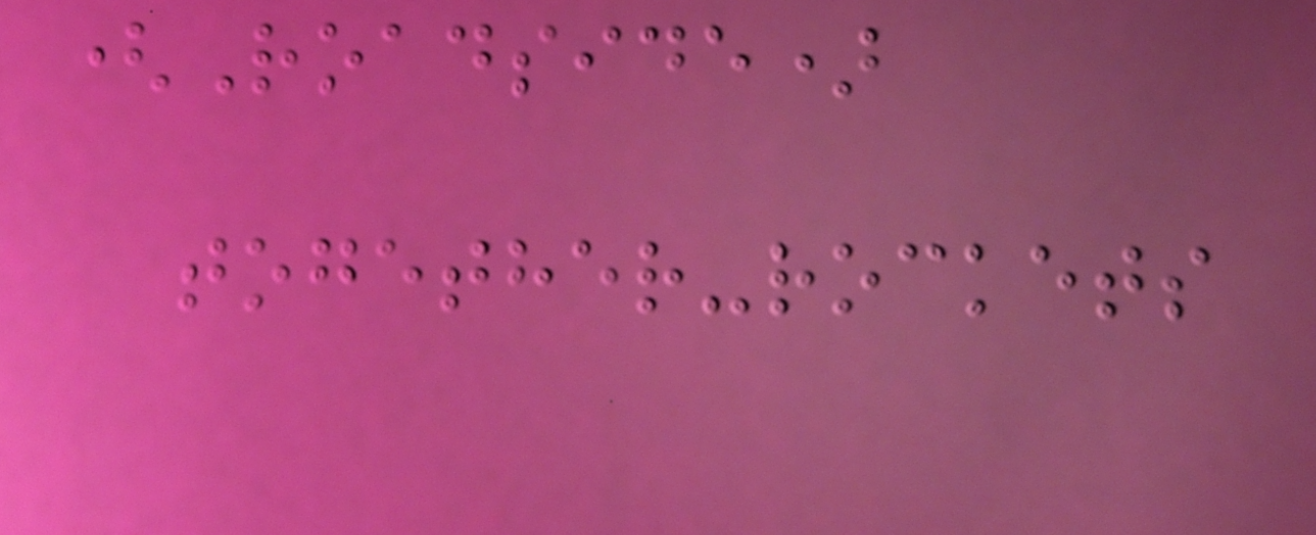(Roadside)
together-rockets
